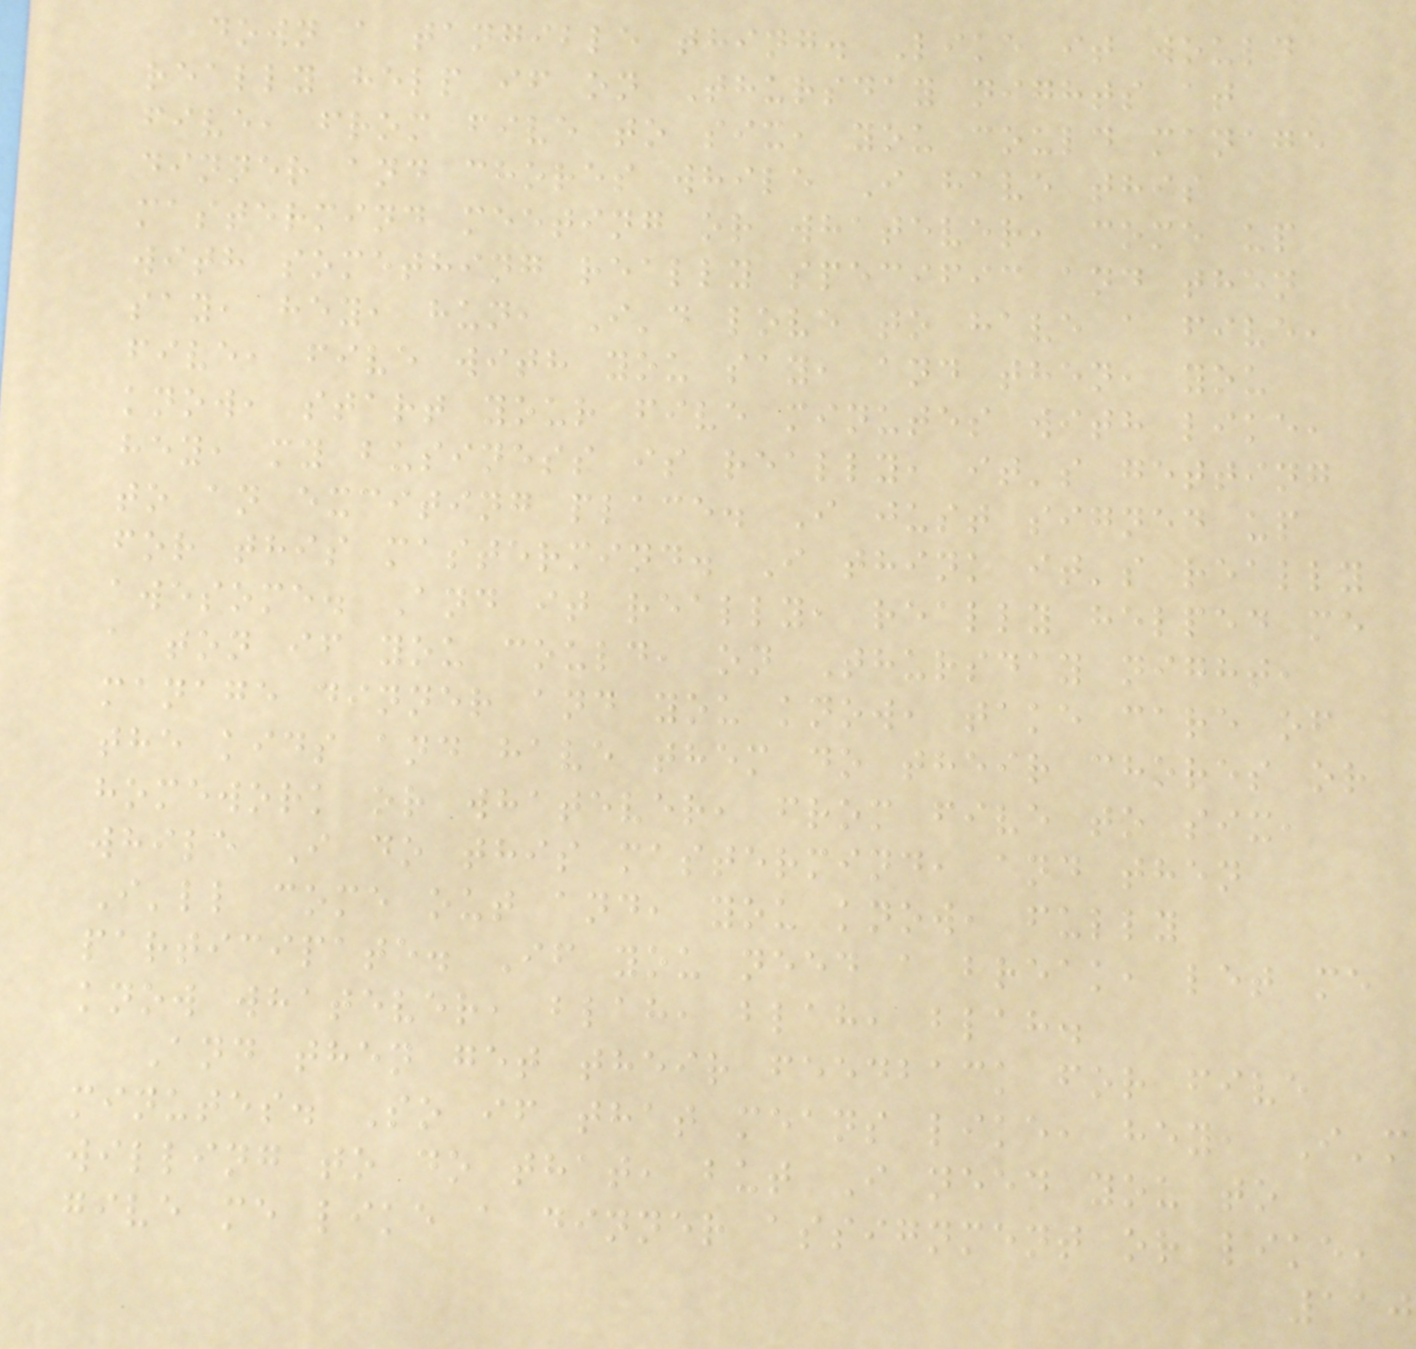down a tangible thing. Like it would
really help if on Thursday nights at
five, from five to six, you could manage
dinner and chores while I have this
mastermind meeting or whatever, come up
with something really specific and then
say, hey, hun, I'd love to have a five,
five, five with you say, and then, you
know, start your five minutes with like,
hey, my business is really, it's getting
to an exciting place. I just signed up
for this mastermind. I think it's really
awesome. And it really, really helped me
a ton if you could, on Thursday night,
manage dinner and you know, take care of
the kids and have them do their chores or
homework or whatever, from five to six,
while I do this mastermind, and then
I'll come out and, you know, fully
participate. If you need a break, let me
know whatever, blah, blah, blah.
And then get their feedback for five
minutes. So if that means like, hey, I'm
willing to do that, but I need you to
give me like a dinner assignment or like,
110
